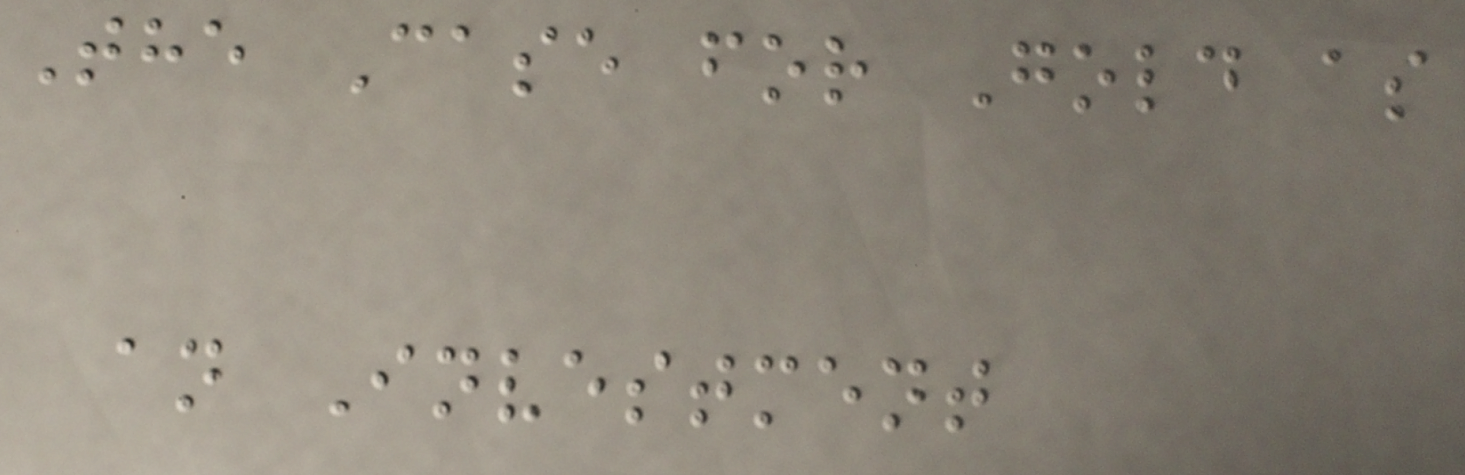The Case for Gold as
an Investment
